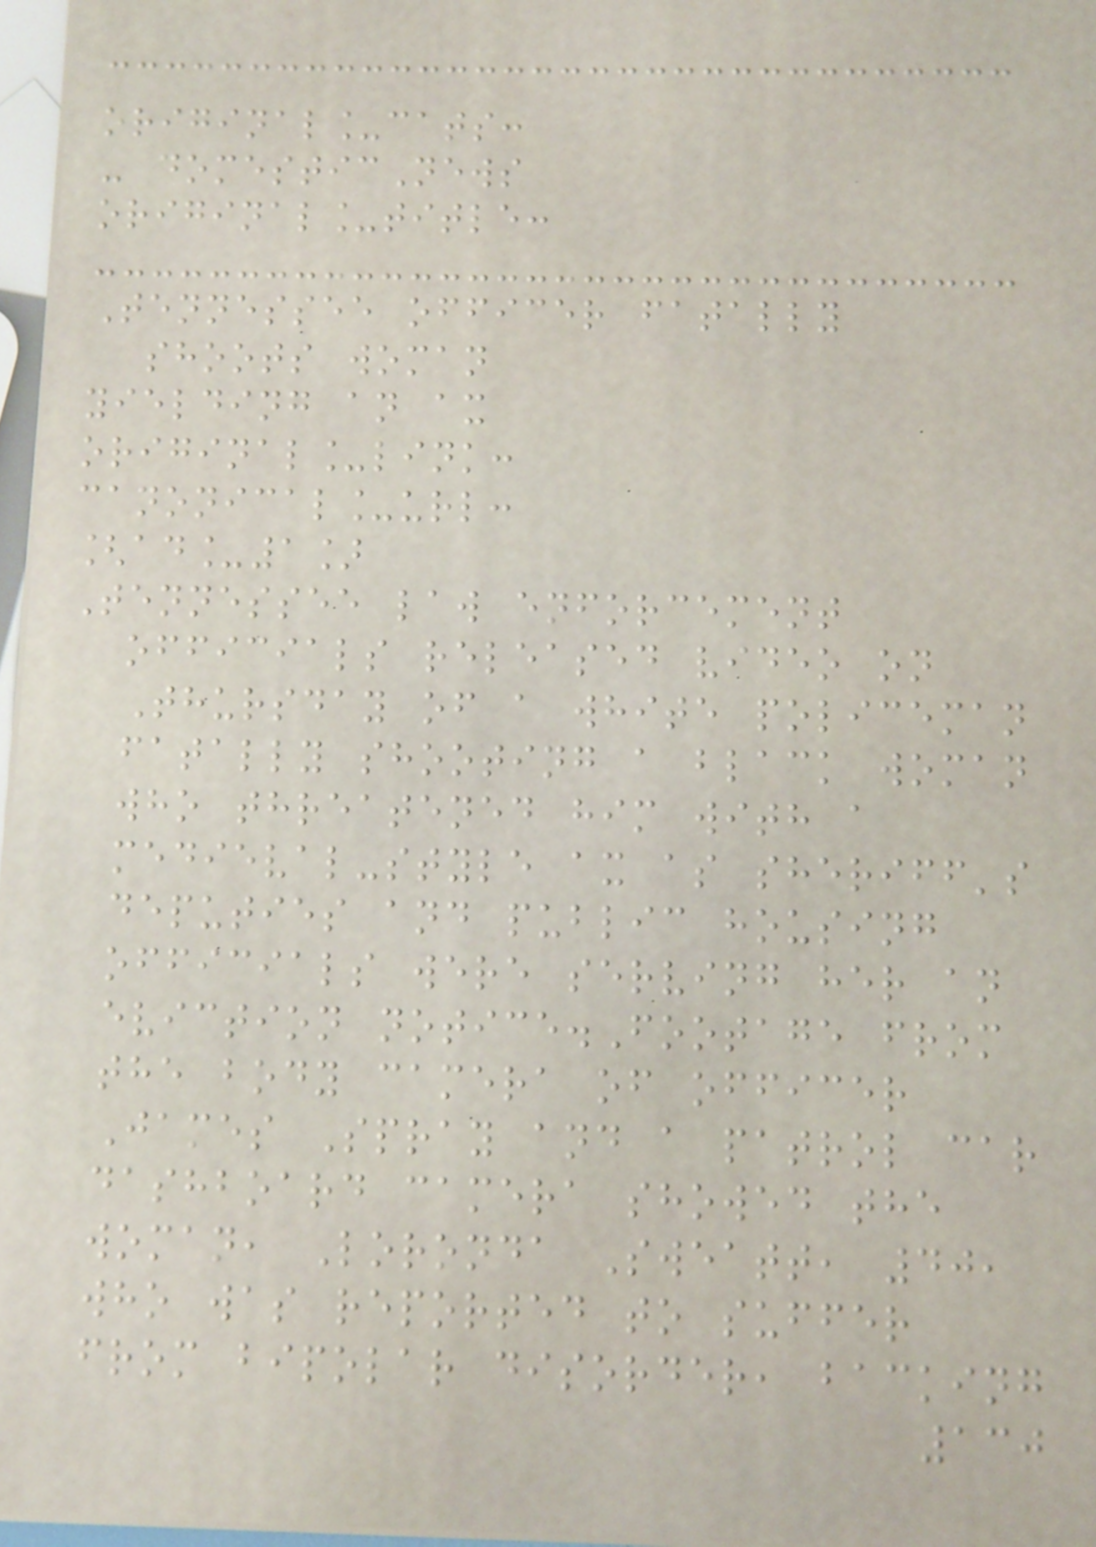original_cats:
- domesticNews
original_title:
Tennessee officer fatally
shoots woman
yielding an ax
original_link:
canonical_url:
[ad_1]
Tennessee law enforcement
officials released video on
Thursday of a white policeman
fatally shooting a black woman
who threatened him with a
medieval-style ax as sheriff's
deputies and public housing
officials were serving her an
eviction notice.Footage from
the body camera of officer
James Spray and a patrol car
dashboard camera showed the
woman, Loronda Sweatt, 40,
who was reported to suffer
from bipolar disorder, backing
130
